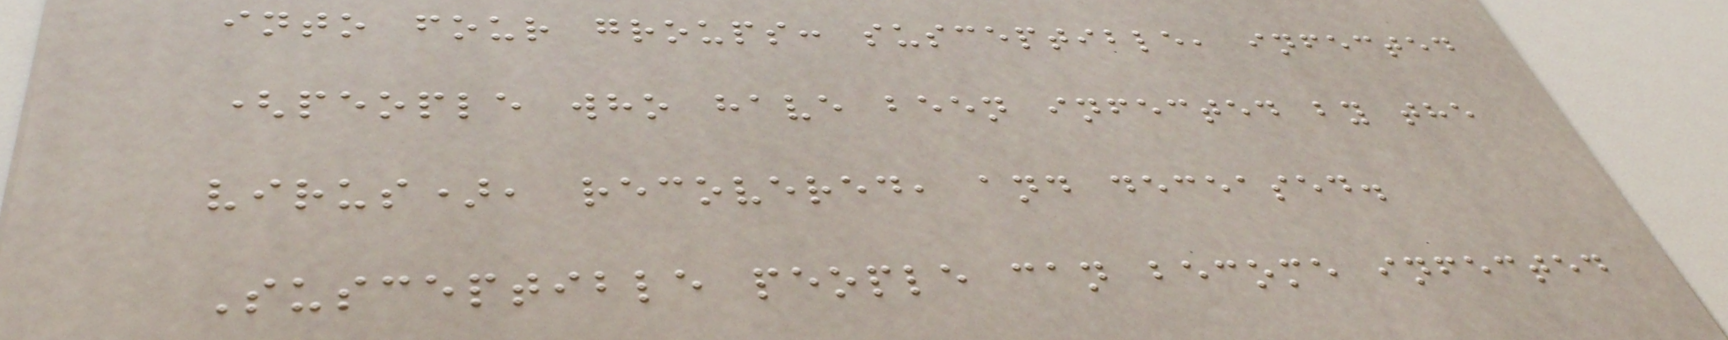into four groups: susceptible, infected
(people who have been infected by the
virus), recovered, and deceased.
Susceptible people can become infected
